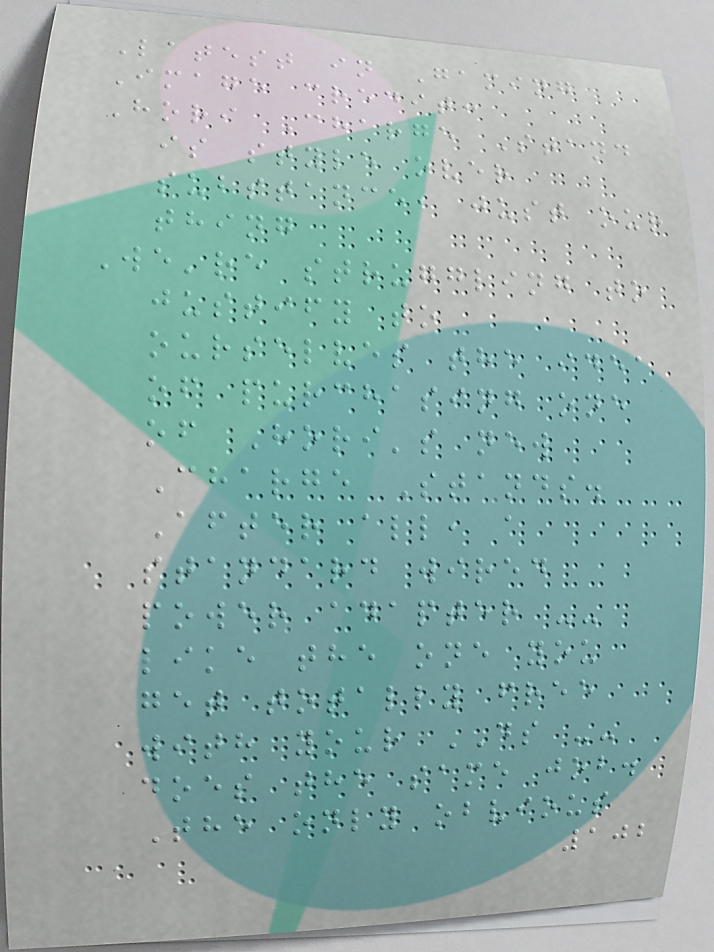Latest in Gaming
Image credit:
Hori Charge Stand
is style over
substance, just our
thing
We're struggling to
justify to
ourselves the idea
of purchasing one
of Hori's new
Charge Stands.
After all, a
standard wired
power adapter --
like the one you
get totally free
with your DS --
does the same job.
The only obvious
102
